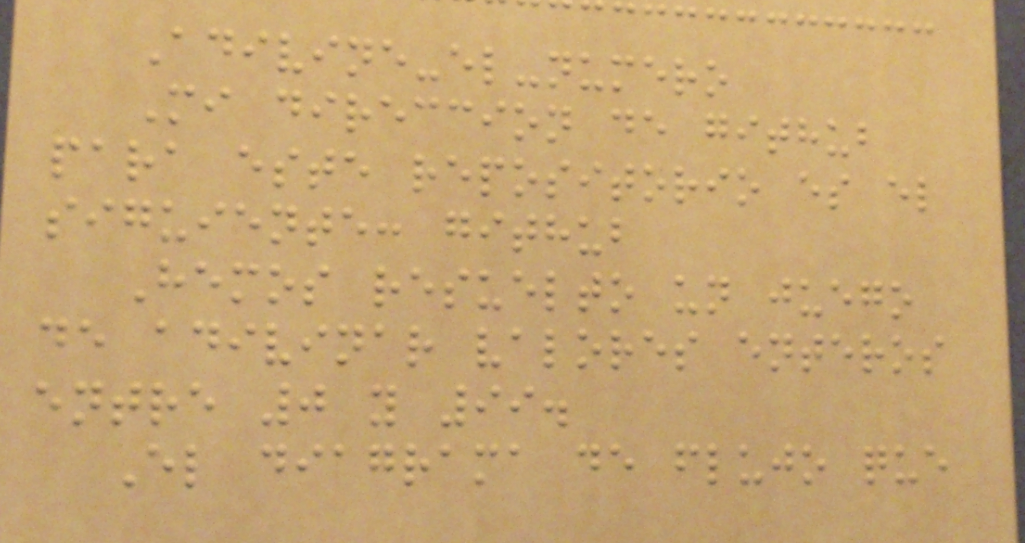Adivine-el-numero
Mi direccion de github
para este repositorio es el
siguiente: github
Hemos resuelto un juego
de adivinar valores enteros
entre 0 y 99.
El diagrama de flujo que
